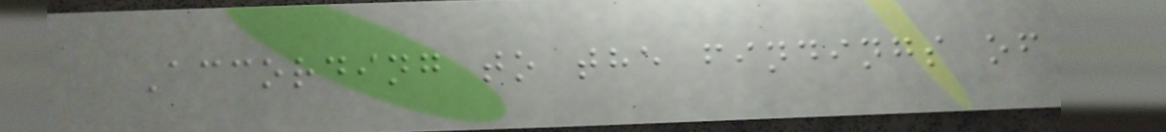According to the findings of
